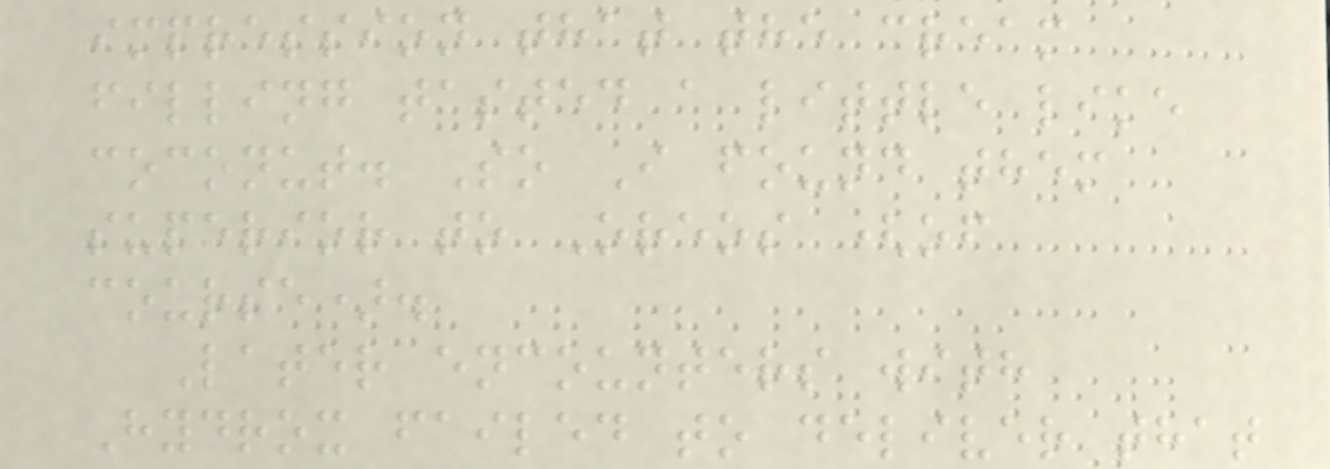impression that the cream
filling tasted a little like
coconut. So I found them
superior to Oreos (of
course).
Later encounters with
Hydrox failed to deliver that
